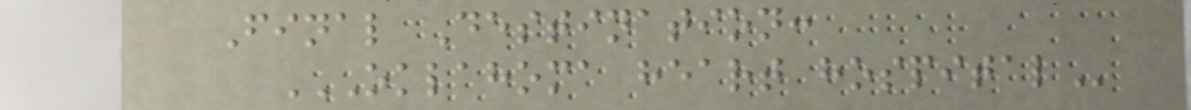Final Destination:
OKLAHOMA HEART HOSPITAL
